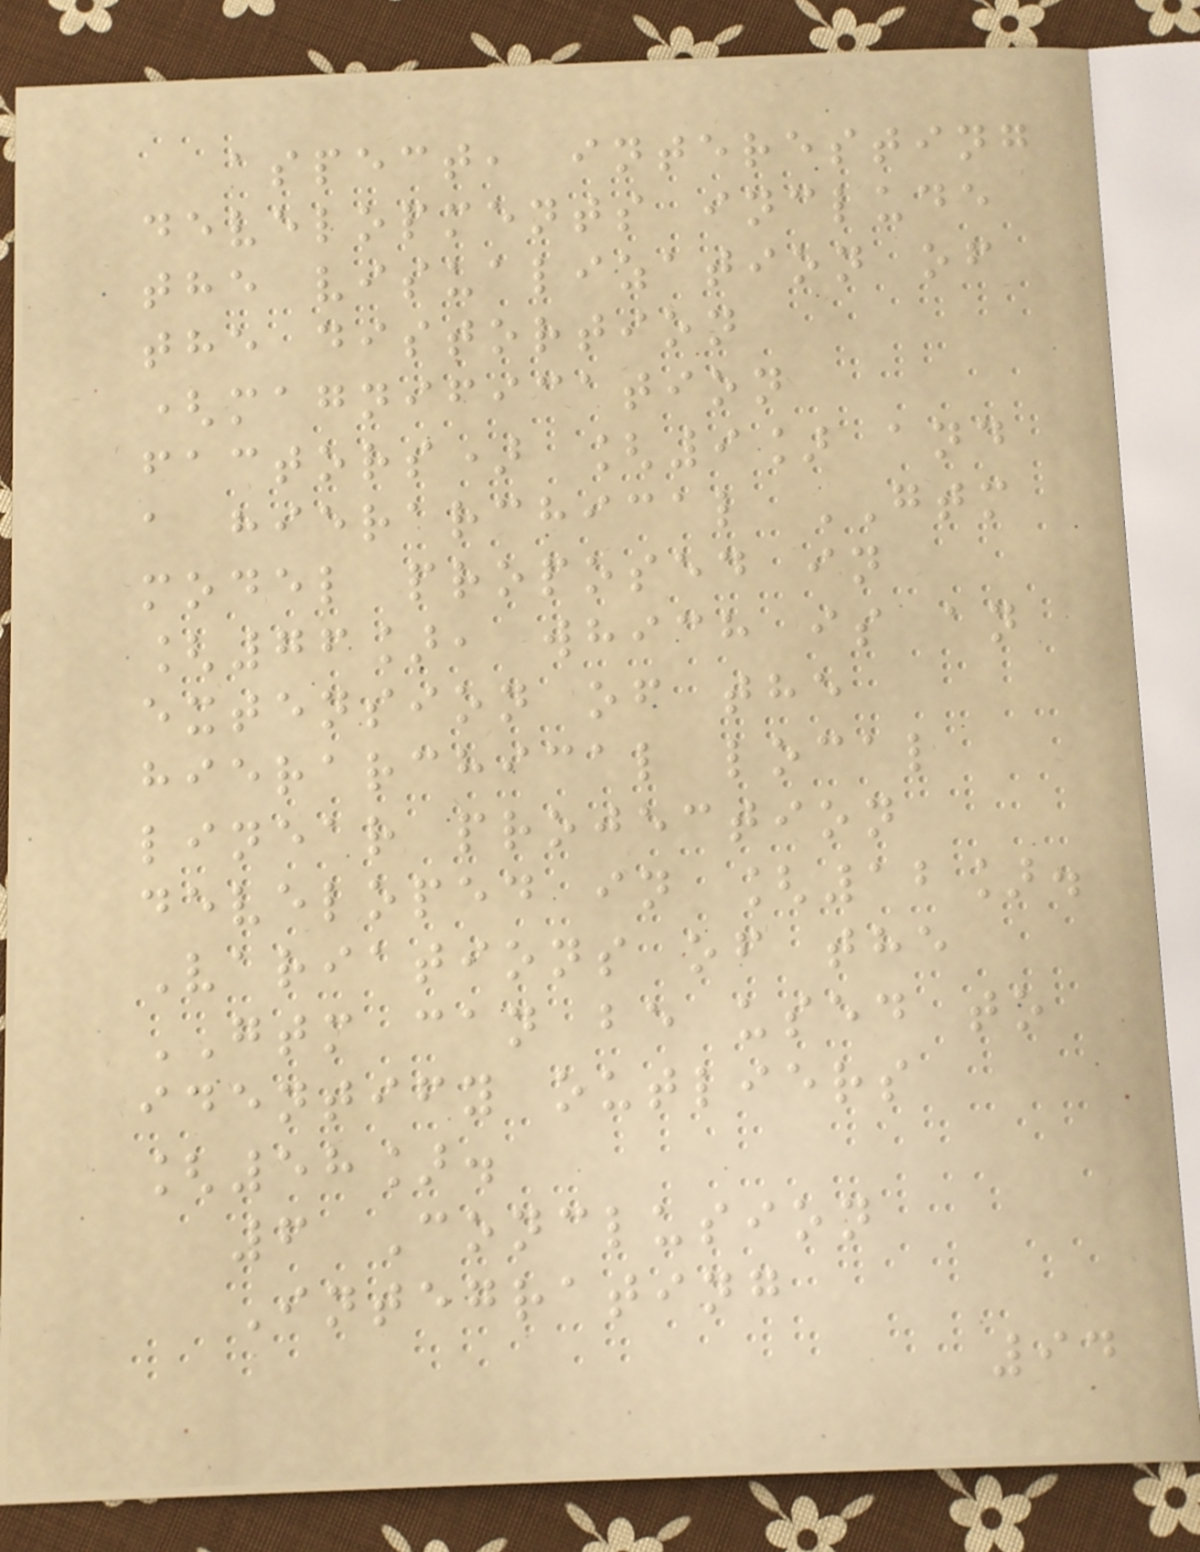aspect, interesting
developments include
the visualization of
the distortion
(magnification
factors) [9] and
a hierarchical GTM
model proposed in
[76], which is an
extension of the
hierarchical local
linear projection
developed in [12].
Variations of the
GTM can be used to
identify outliers
[58].
6 Conclusion
Integrating
94
